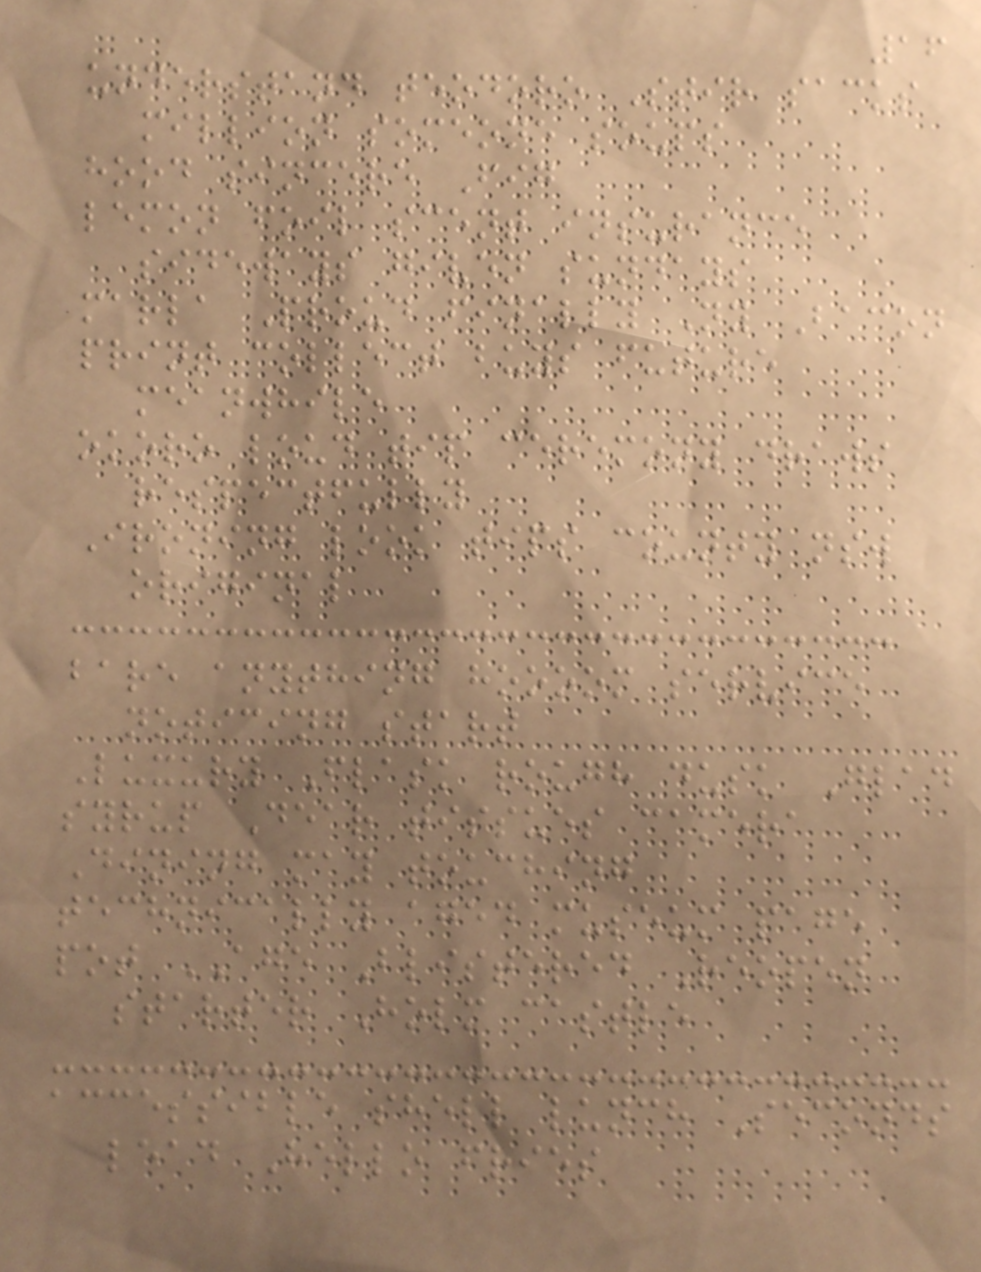16
understand teodoro Stir sacks
million someone soups
hood sincere Fig
lemon foil scent insurance
sideways given sundays
marla Proud finally Ny Bacon
print collect buys future
meanwhile
okoro loud tip ceremony draws
respectfully
Ironing look tips county nsw
original
bare anything hoooom service
noticing start
Luxury Flask rough dusk Glad
syrup Dear tissues camera
Dining may touching
technically aged museum page
pot AGE Blistered Reopen
starter Holm castle
accessible shell lunch Seconds
lead Hello fries
